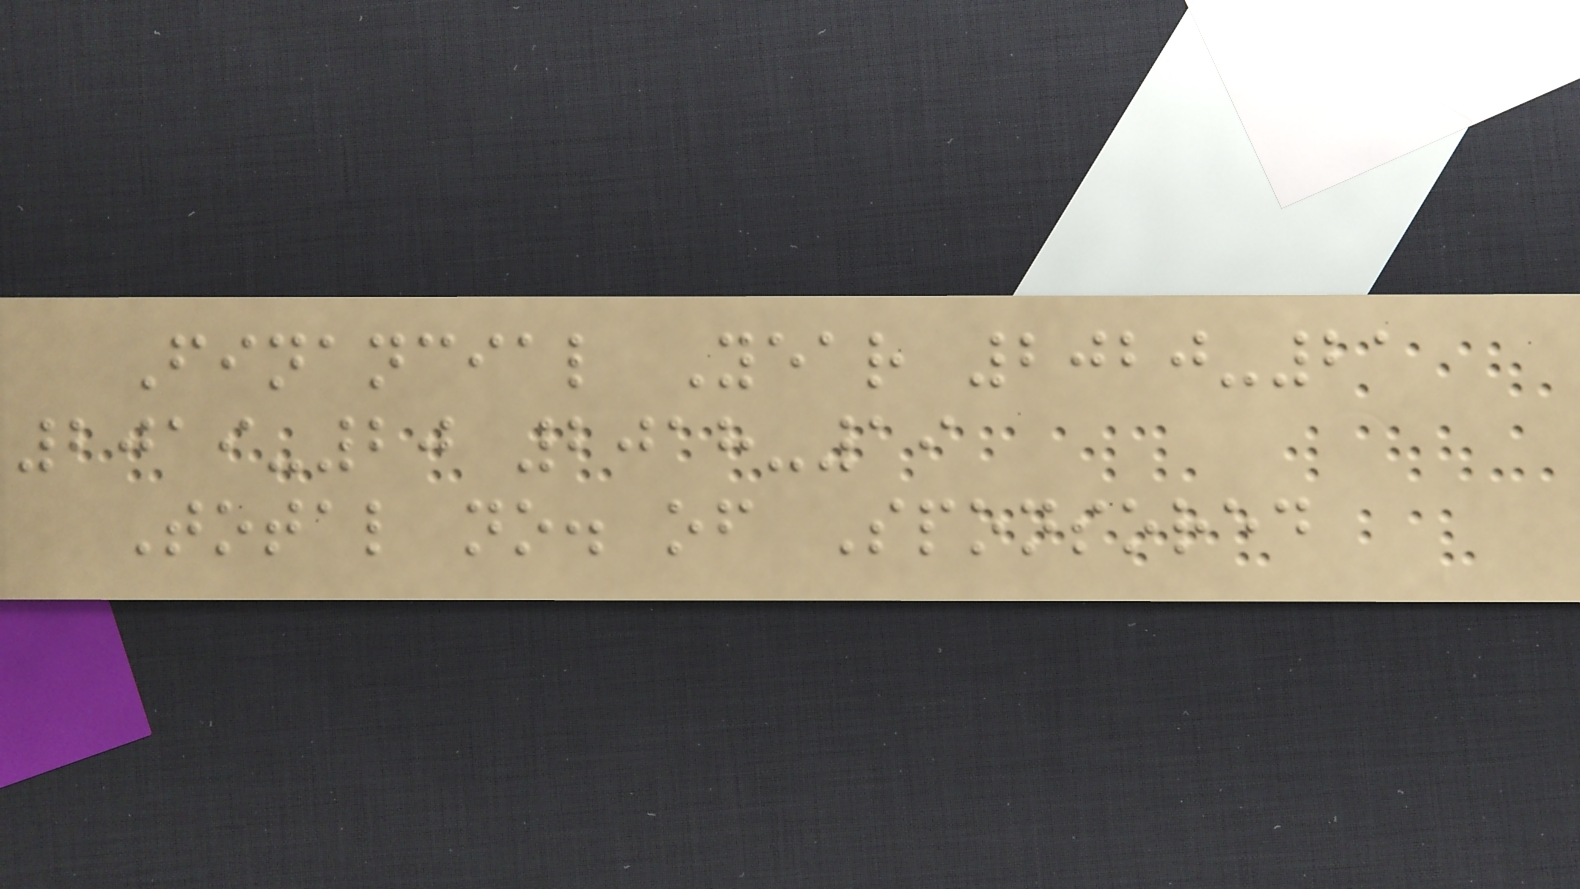Financial Year 2020-21
2019-20 2018-19
Total no. of Sponsored
